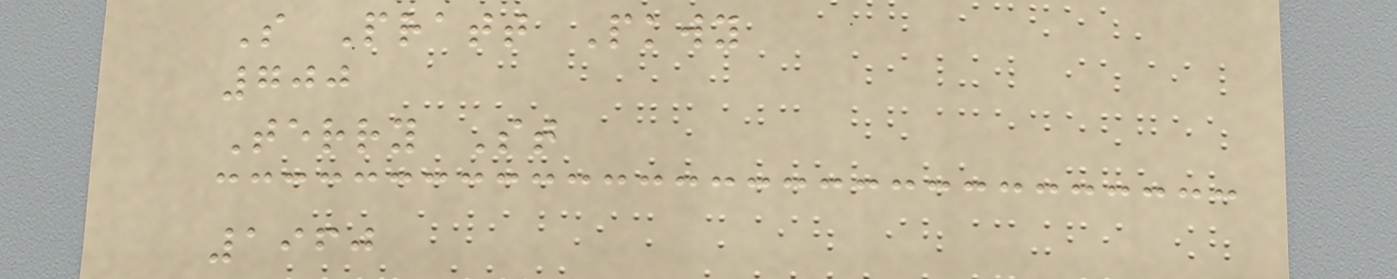S Pratt Pkwy
700
Terry St
1960
